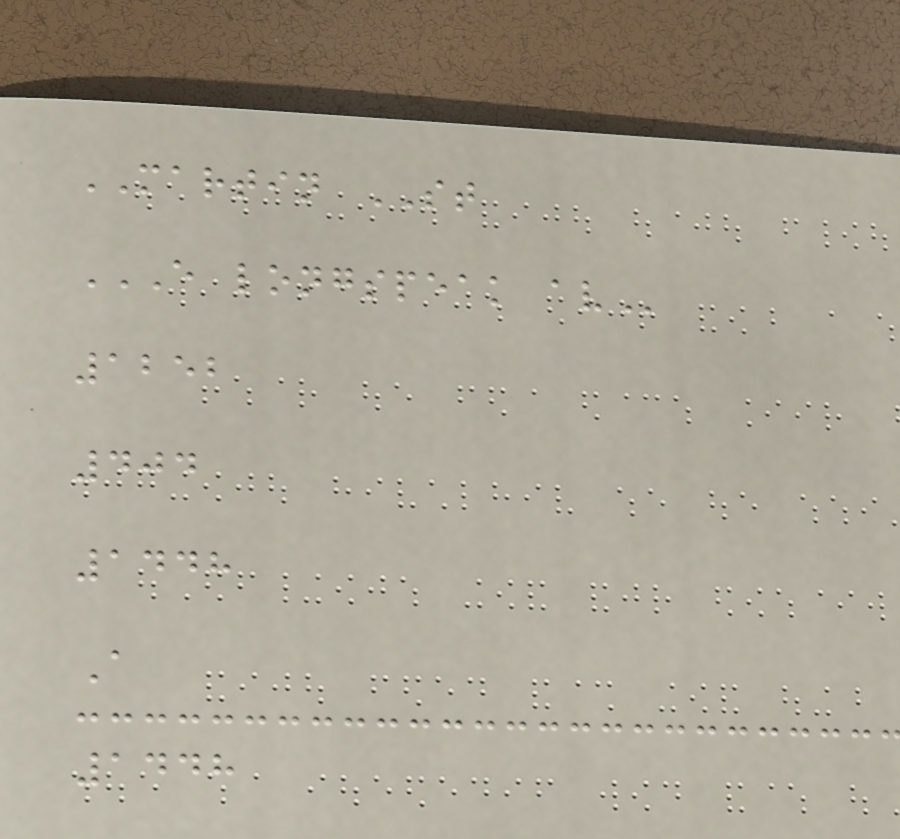MARTIN ST
E LONGSPEAK AV
1252
404
1448
A
1448
